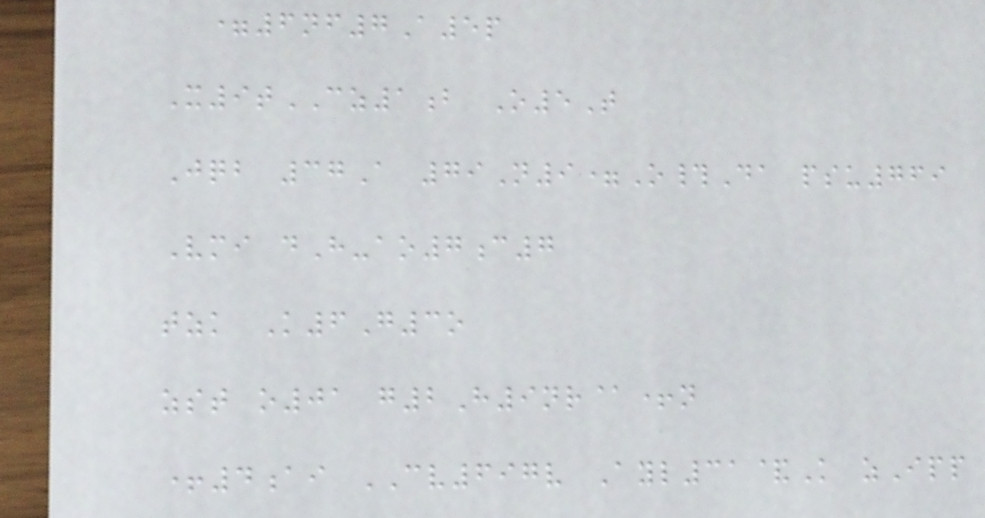=6nf7A5p
X9tCZ1b O5T
Jqb 37A 79N9=O#Da psu769
Vmi dH-ao7c7
tzk K6G3o
zst o01 g2H9nr@+n
+4ai CV697v Ayl31&K zIpp
